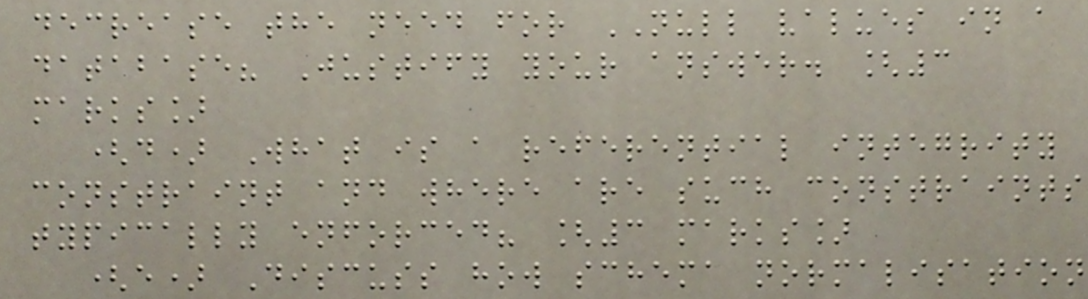decrease the need for NULL values in a
database? Justify your answer. [3
marks]
(d) What is a referential integrity
constraint and where are such constraints
typically enforced? [3 marks]
(e) Discuss how schema normalisation
